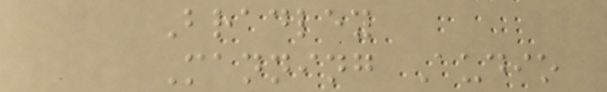Bradley
Manning Audio
